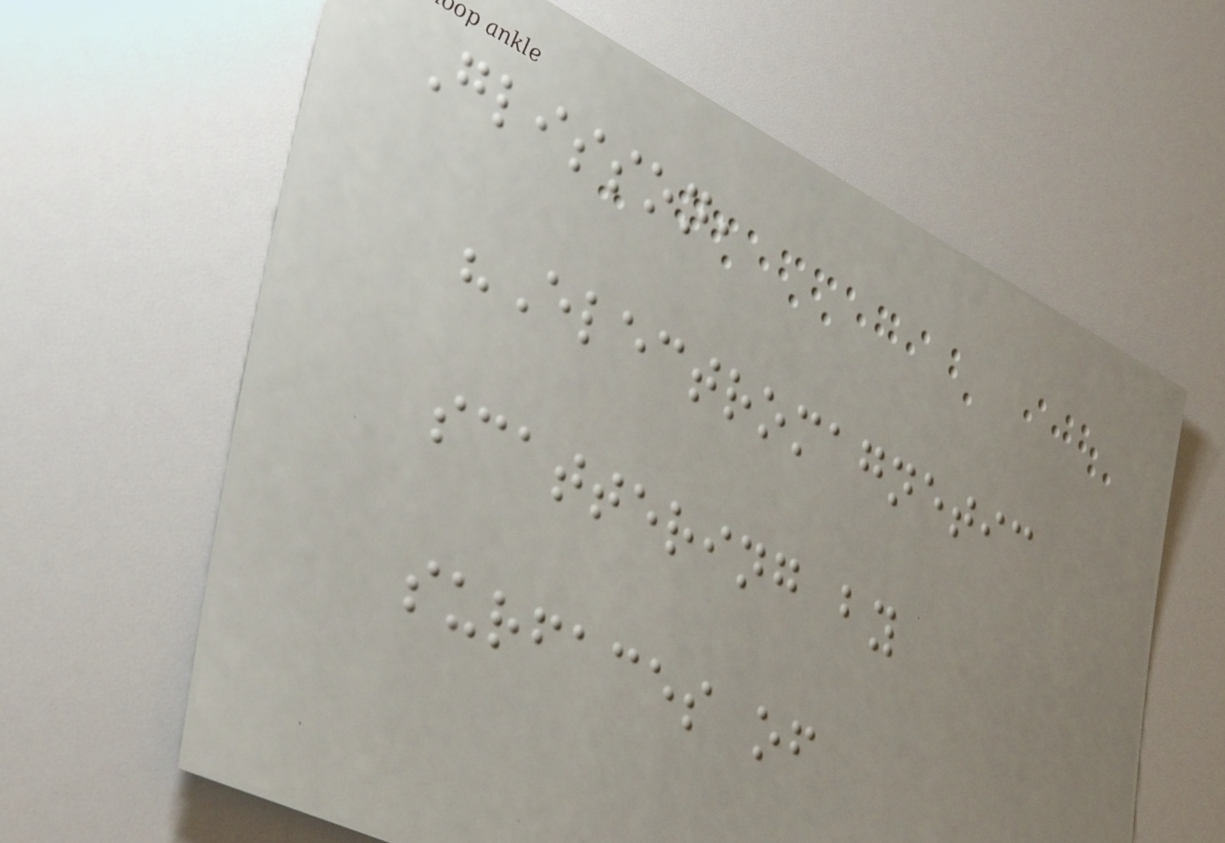Glisson,
"Electromagnetic
scattering by
surfaces of
